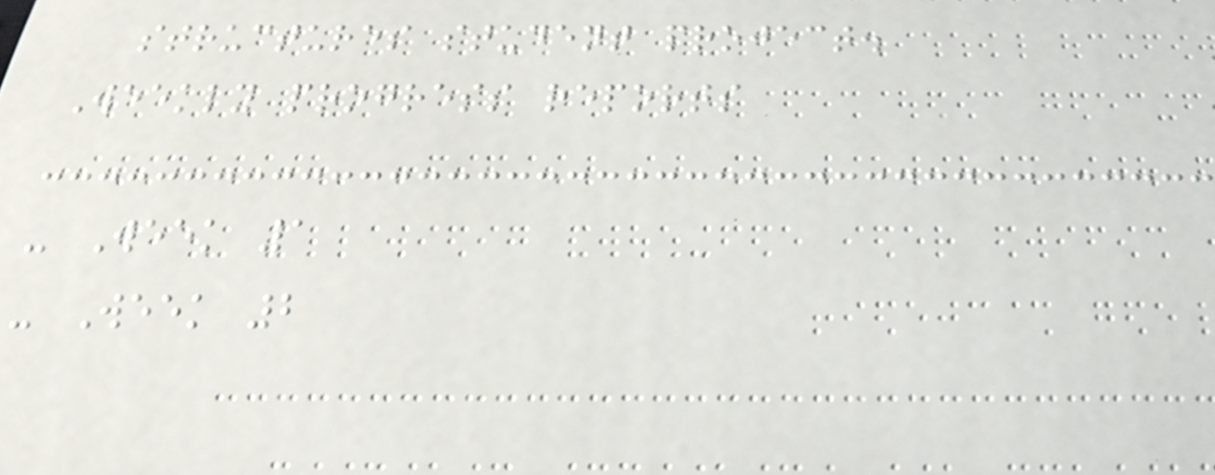structures student project.
Weekly progress reports
- Week 1
- Week 2
